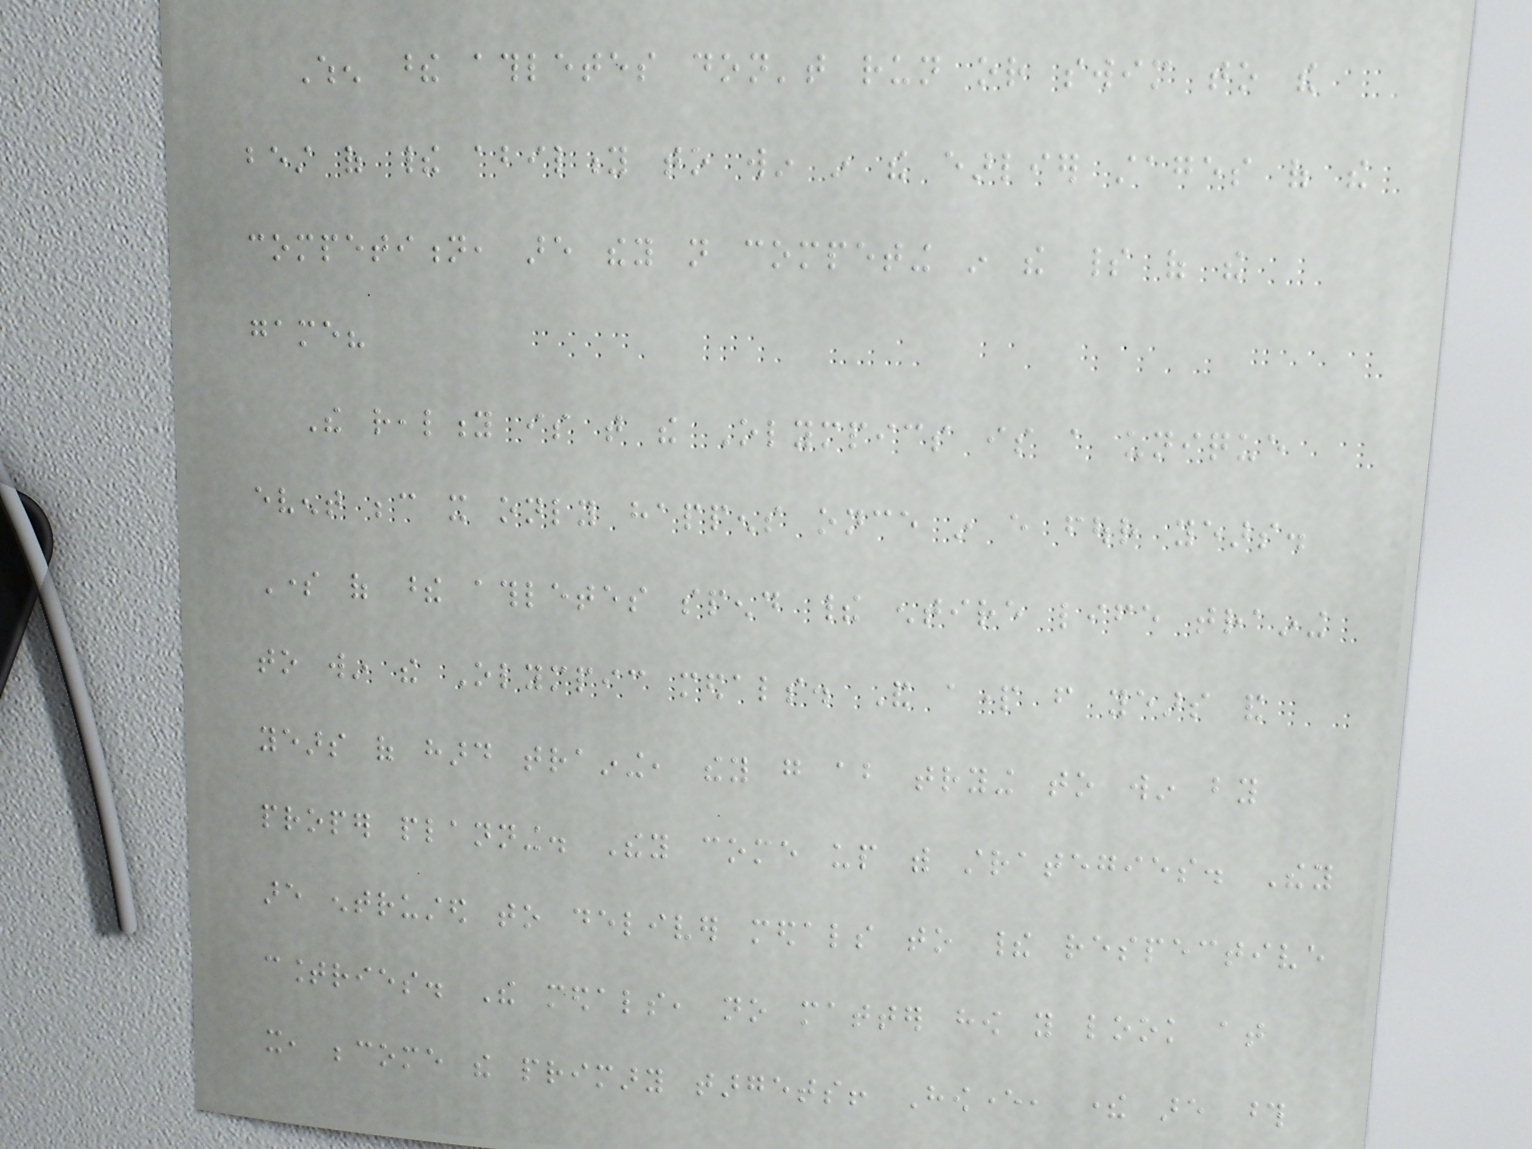When these athletes don't run or swim to the
best of their ability to win in the earlier stages of the
competition, are they not competing in the spirit of the
game?
The reality is that the Olympics is a unique
event because it only happens once in every four years.
Some of these athletes spend their entire life training
to win the Olympic medals. And apart from years and
years of hard training, they go about trying to win by
proper planning. They come up with strategies. They
are entrusted to deliver medals to their respective
countries. The medals, no matter how you look at
it, become the primary targets! However, there are those
